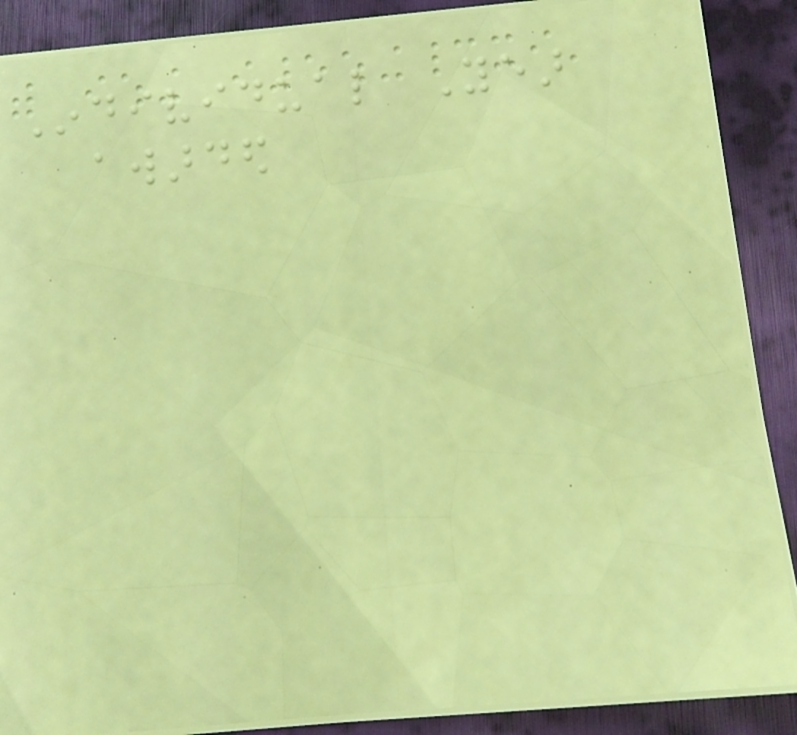Individual Year
awarded
